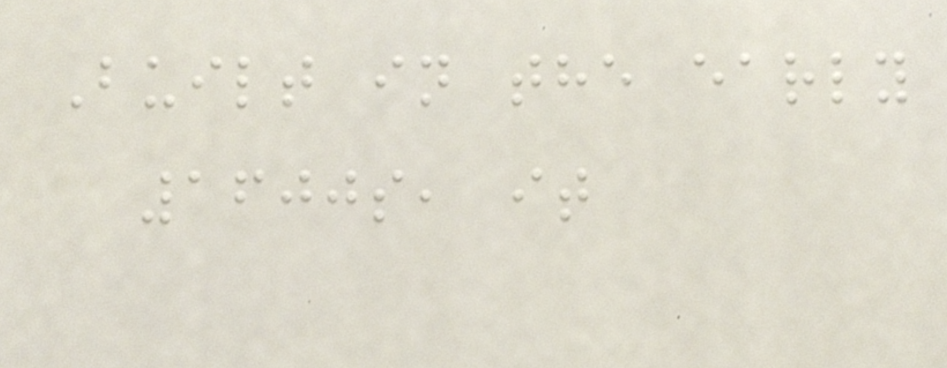Built in the early
1600s, it
